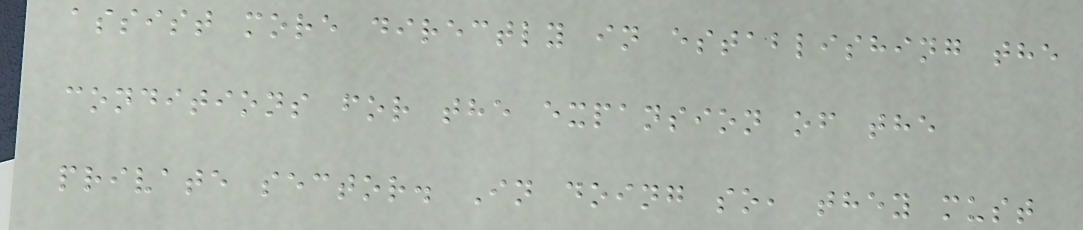assist more directly in establishing the
conditions for the expansion of the
private sector. In doing so, they must
